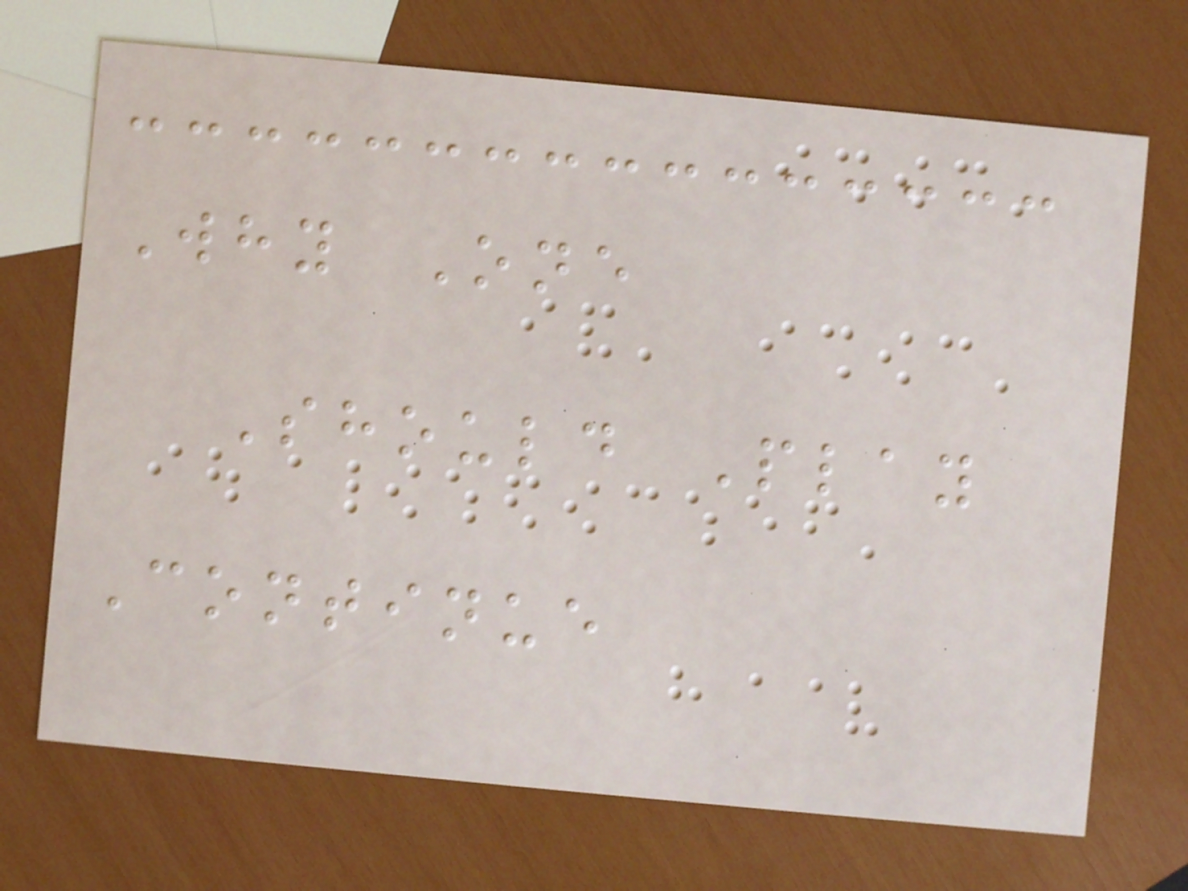Why One
Should Play
Continue
